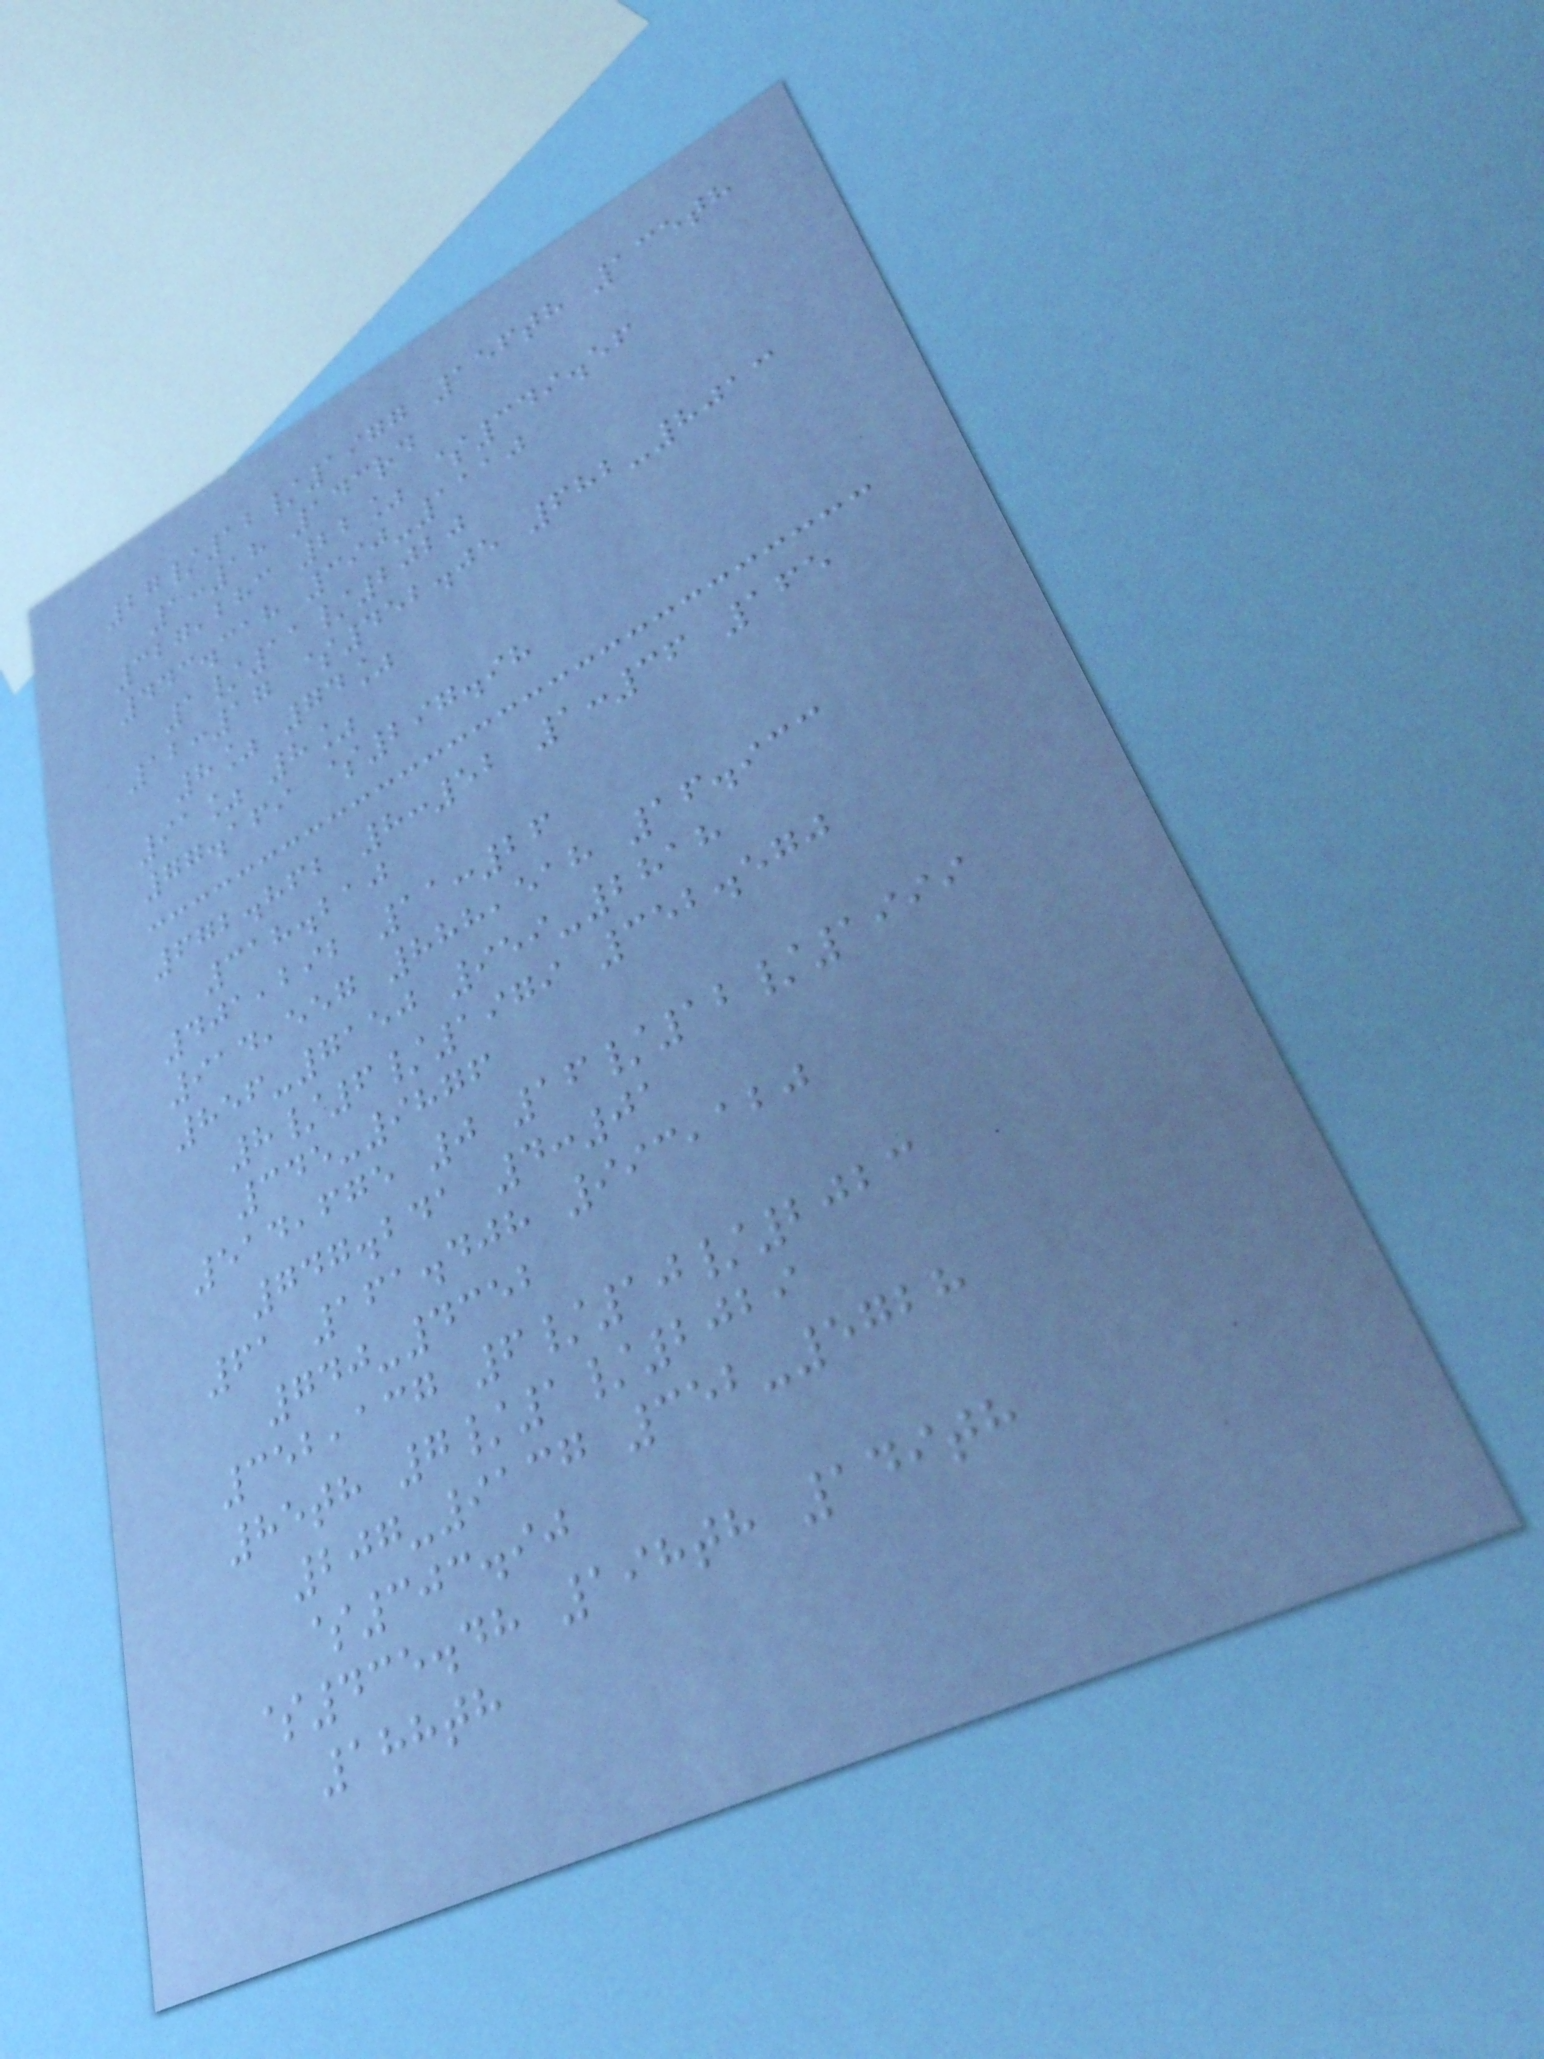27/12/1977 156th 135th
1:18 143rd
327,283 22% $349.56
443.318 390-1110
1/11/2020
12:17 $452.05 682-8013
8% 74%
91% 8%
77.169 $297.98
672.862 8:52 1:36 165
318.210
401,292 11:26
914,557 888,518 16.933
856-7150 959-2818
8/6/1979 352.570
345-9876
514,675 0 16/12/1999
747.241 4:01
61 161.408 993,120
740-4352
352,137 6/10/2023
85th 7/1/2029
207-9137 352-5728
$303.90
$435.48 198th 149th
188th
